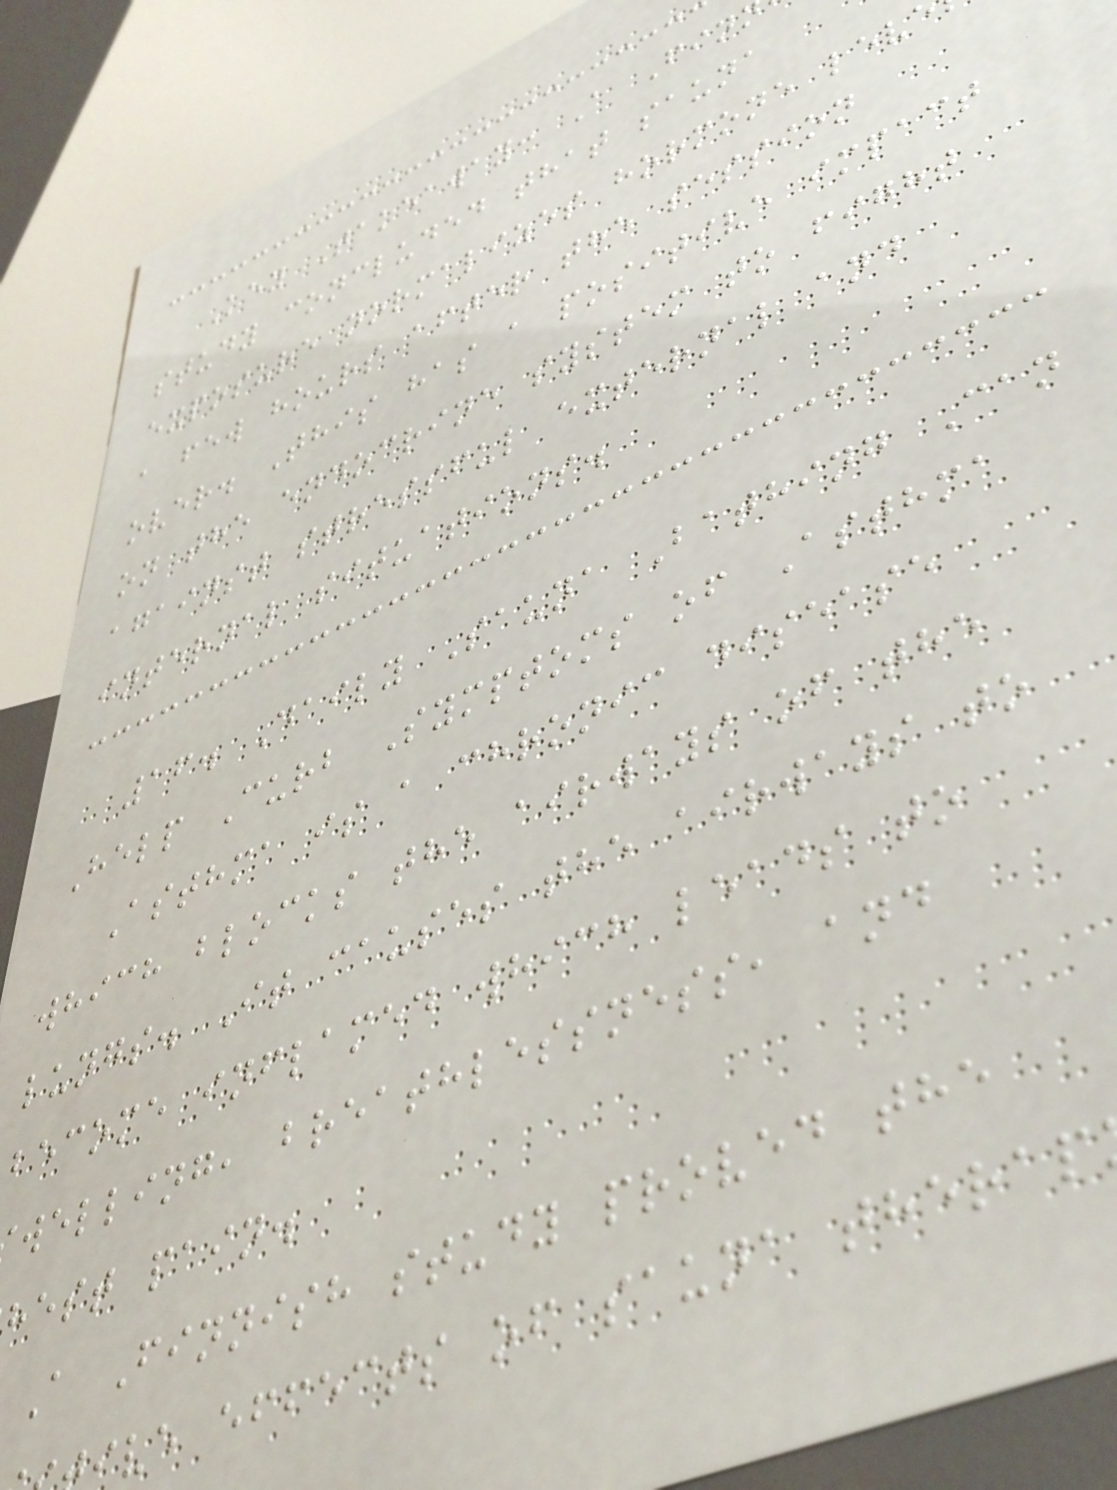Key Takeaway: A Fin
study concluded that sauna
exposure normalizes hormone lev
a few hours after the session
over. This has a positive impact
on the endocrine system to fight
against stressful external and
internal situations.
16. Daily Sauna Bathing Can
Help Curb Symptoms of Asthma
Asthma is a chronic disease
which blocks the airways of the
lungs. It causes the airways to
become inflamed which leads to
welling, breathlessness, and
hest pain.
A Finnish study proved the
ive effects of sauna therap
